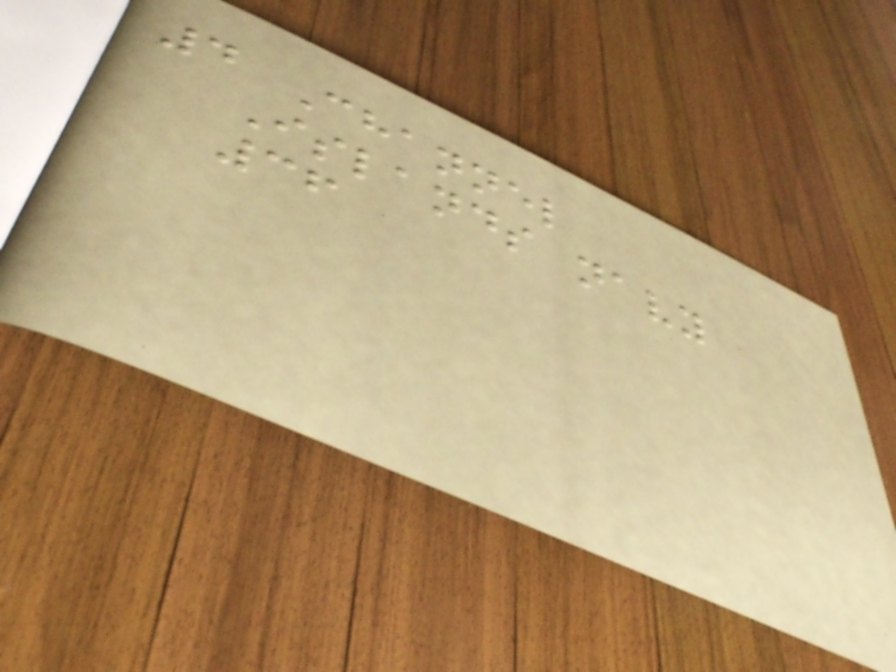4 Channel
Islands navy
36
